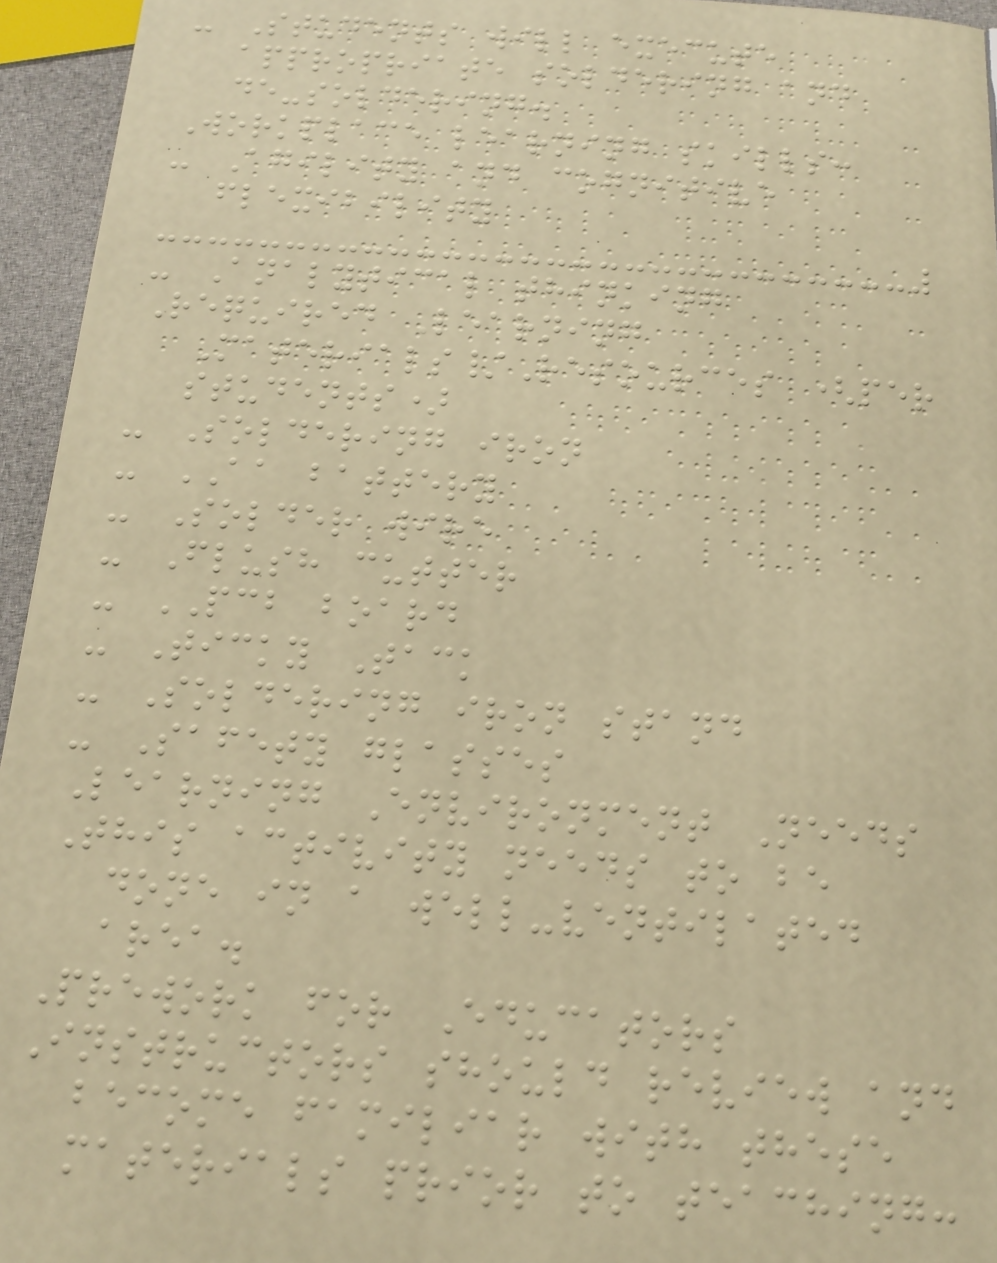- Students will execute
appropriate soldering and
de-soldering.
Workplace learning skills:
- Agility and cognitive
flexibility
- Analytical thinking
Required Learning
Materials/Resources (per
students)
- Soldering iron
- AA battery
- Solder wire
- Flush cutter
- PCB board
- Ticky Tack
- Soldering iron stand
- Safety glasses
Learning Environment Needs
This activity needs to be
done in a well-ventilated
area.
Prework for Educators
Instructors should review and
become familiar with these
materials prior to teaching:
